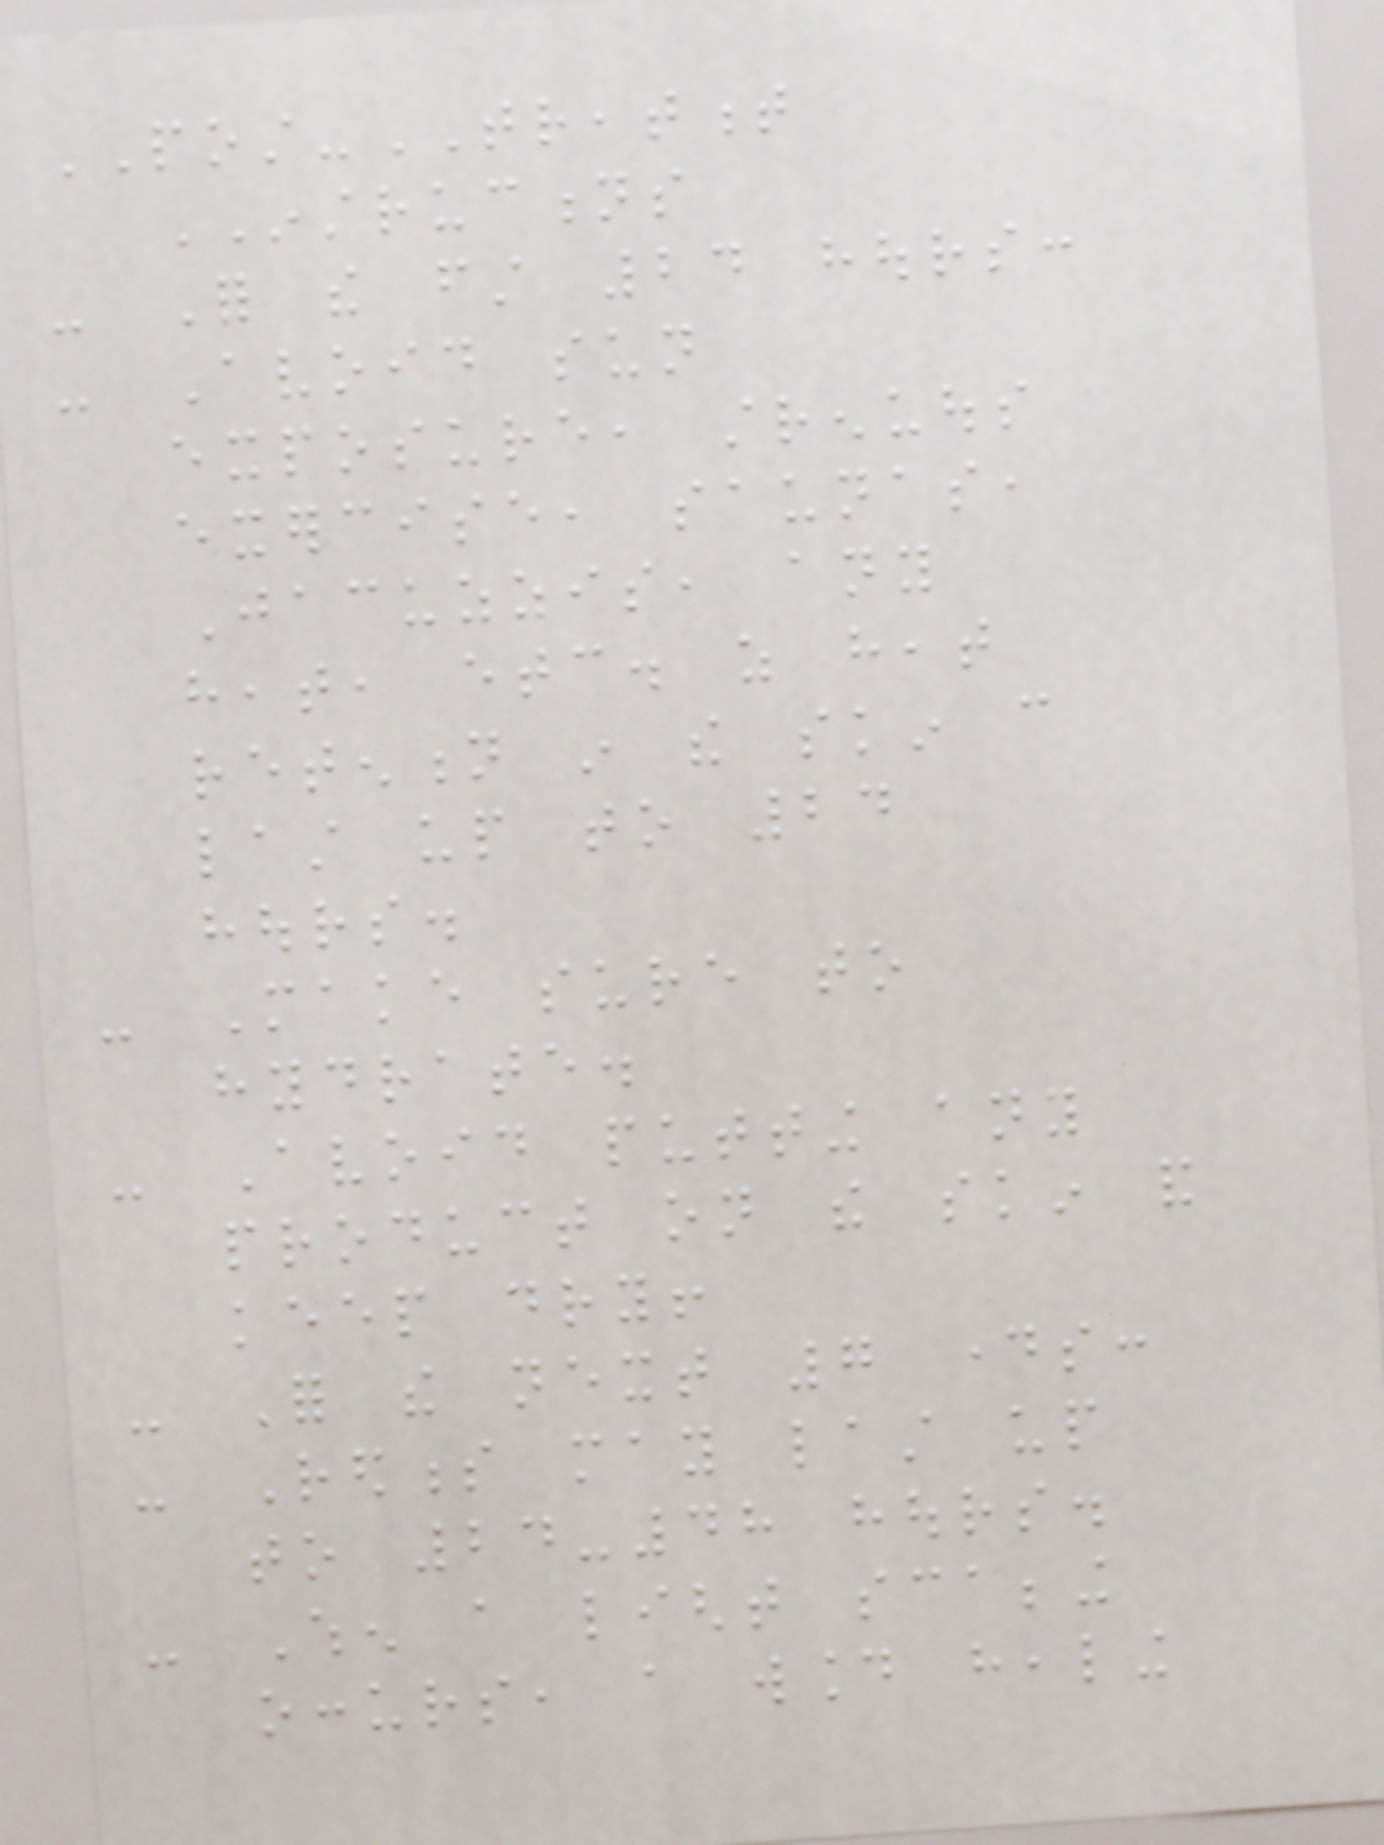POST-TREATMENT
INSTRUCTIONS
- For the first 24 hours:
- Avoid sun
exposure, strenuous
exercise, saunas,
Jacuzzis, any
heat, etc. as heat
retention in the skin can
last up to 24
hours.
- Make sure to
hydrate.
- Avoid putting any
product on the skin and
keep dry!
- For the next 7 days:
- Redness may last up
to 24-48 hours.
- When a light scabbing
occurs, a wound healing
